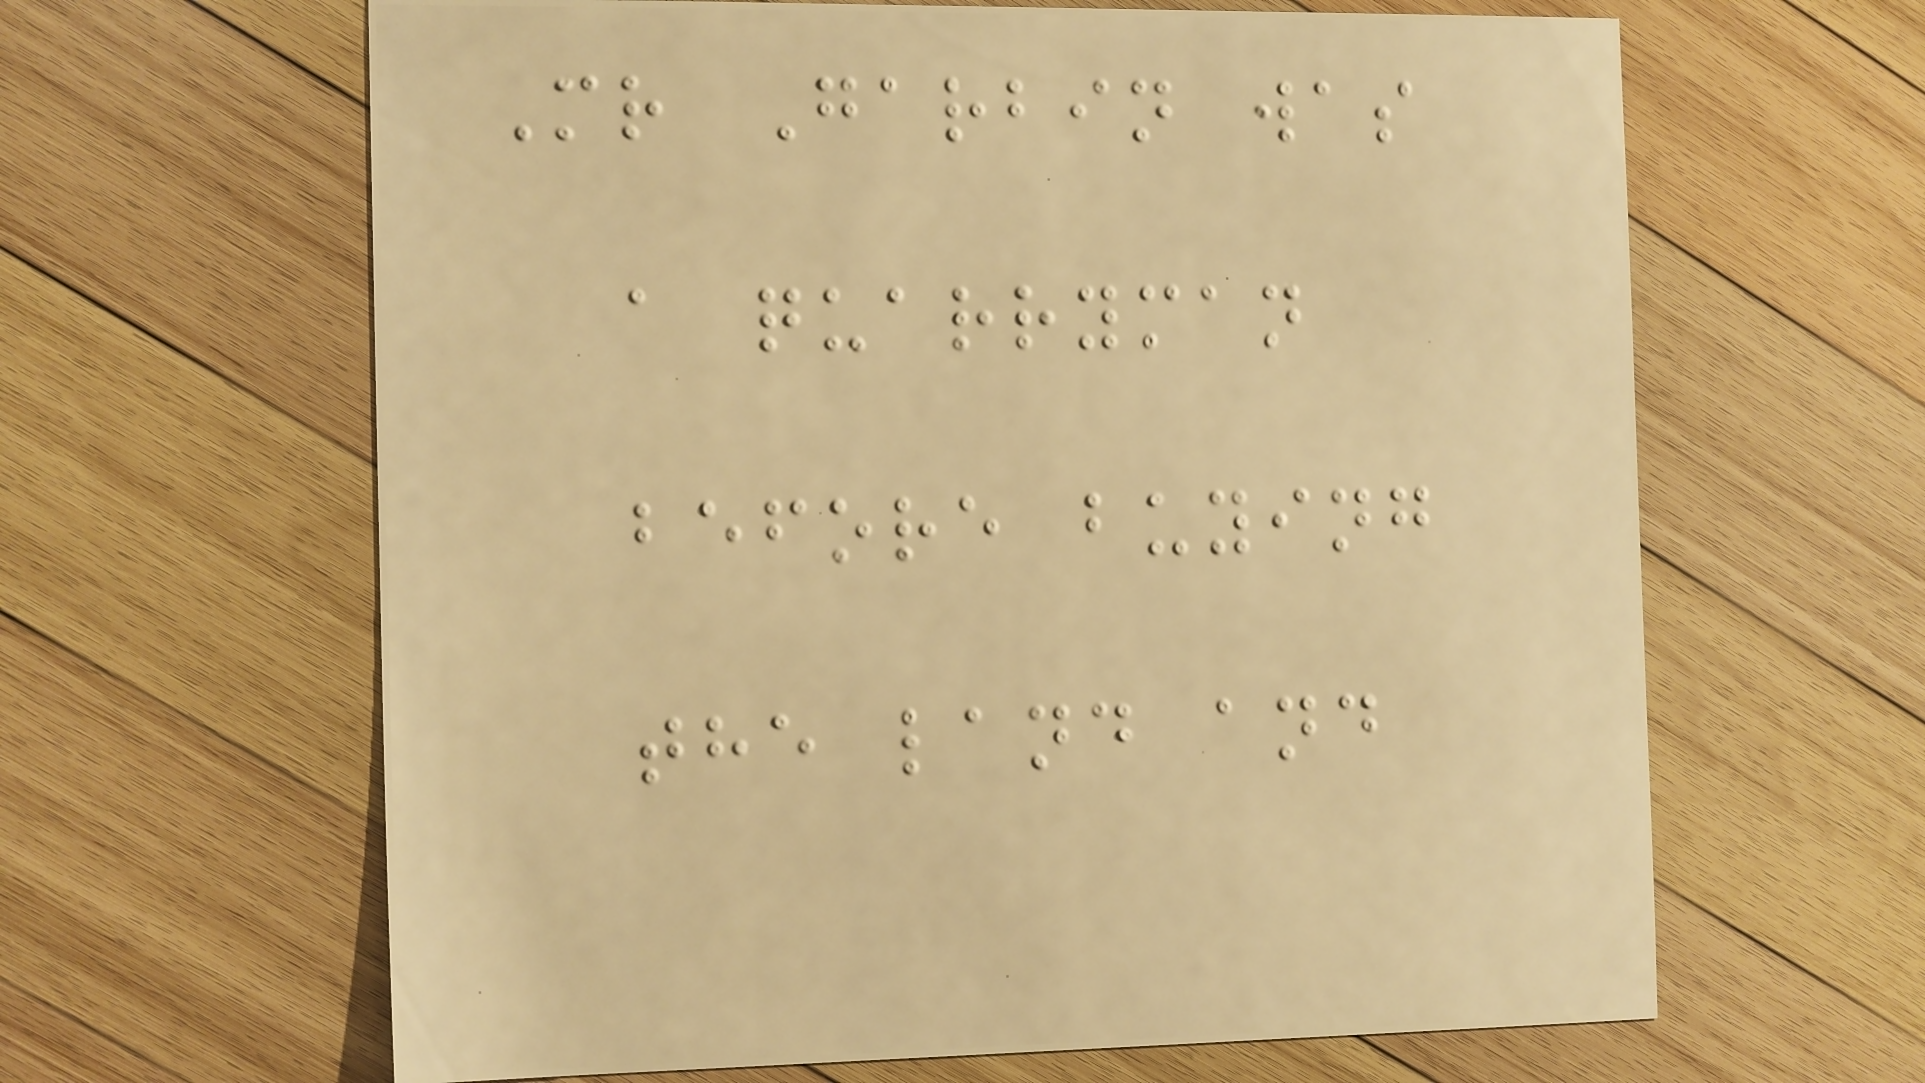Mr Garbin was
a quarryman
before buying
the land and
